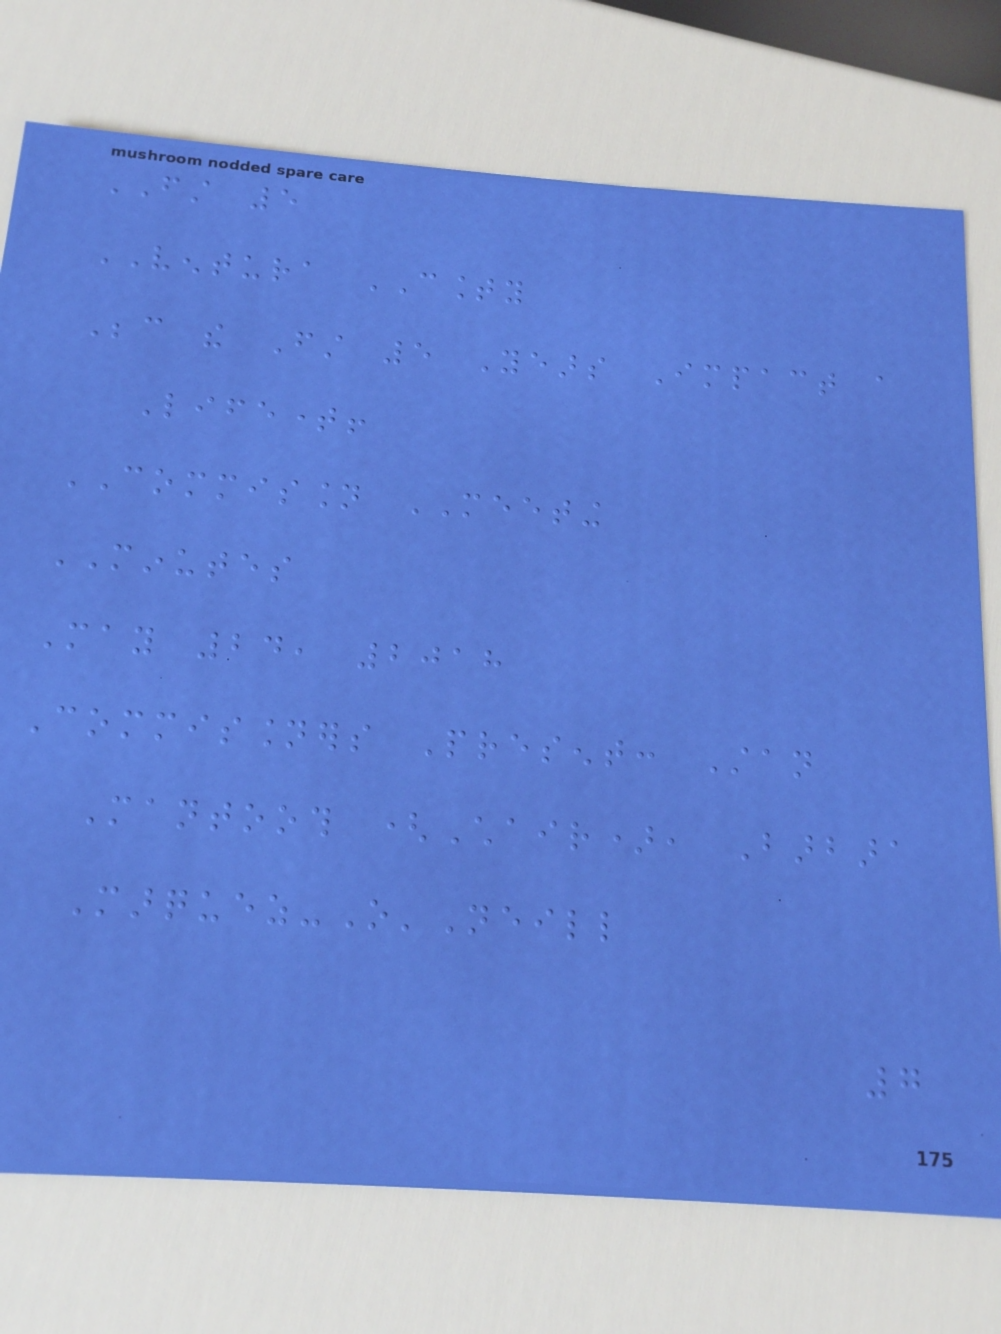FIRST 5
VENTURA COUNTY
Because the First 5 Years Impact a
Lifetime!
COMMISSION MEETING
MINUTES
May 24, 2018
Commissioners Present: Stan
Mantooth (Chair), Barbara
Marquez-O'Neill
7
